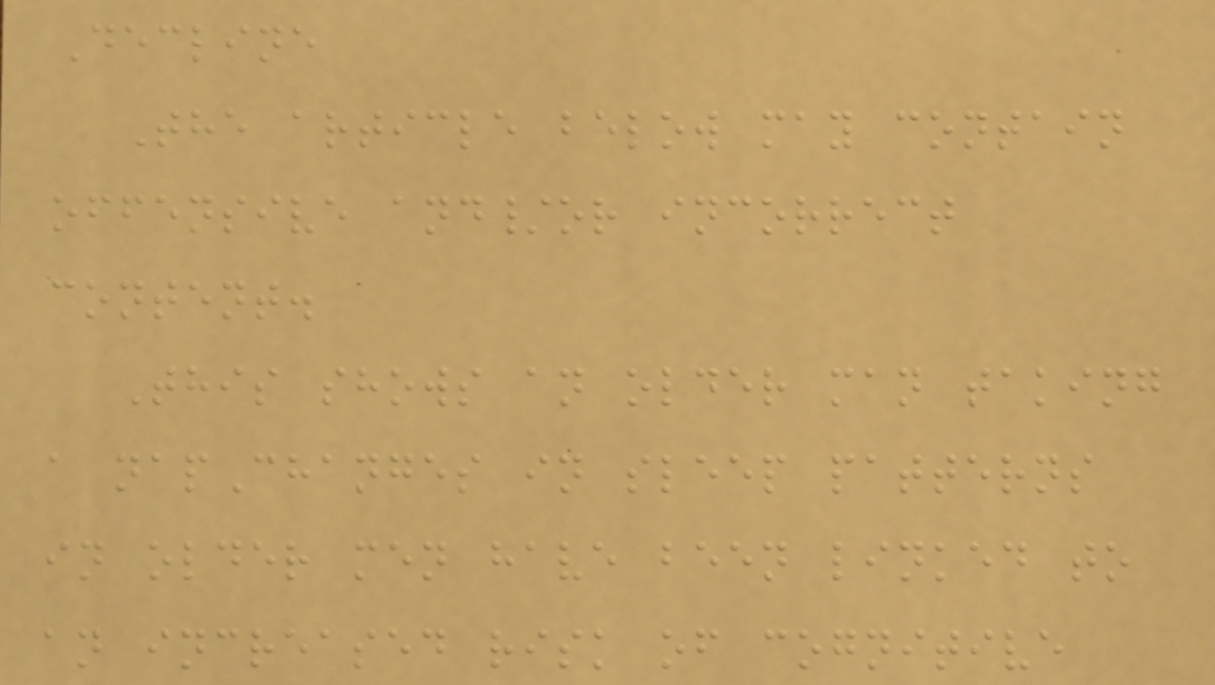Decline
The article below may contain
offensive and/or incorrect
content.
This shows an older man taking
a napChanges in sleep patterns
in older men have been linked to
an increased risk of cognitive
